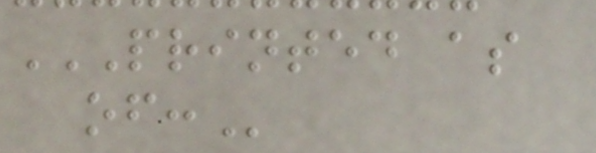PRINTED AS
OF:
